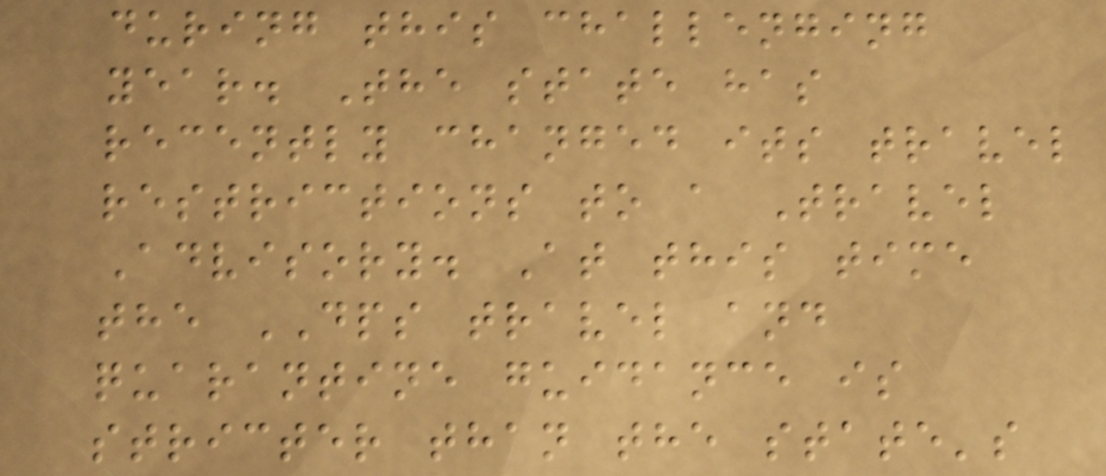during this challenging
year. The state has
recently changed its travel
restrictions to a Travel
Advisory. At this time
the DPS travel and
quarantine guidance is
stricter than the state's
